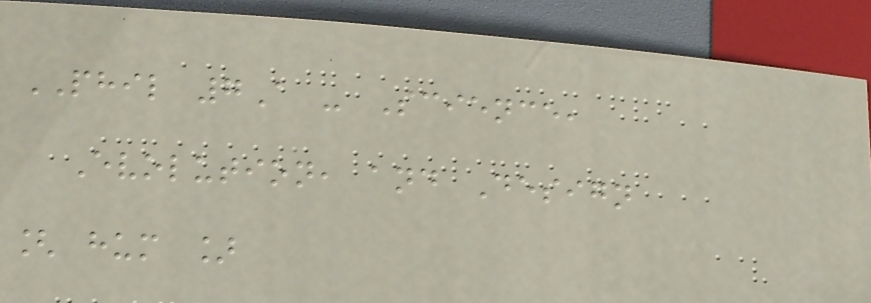PHIL 7A - Science,
Evolution, and Design
[ hum ]
